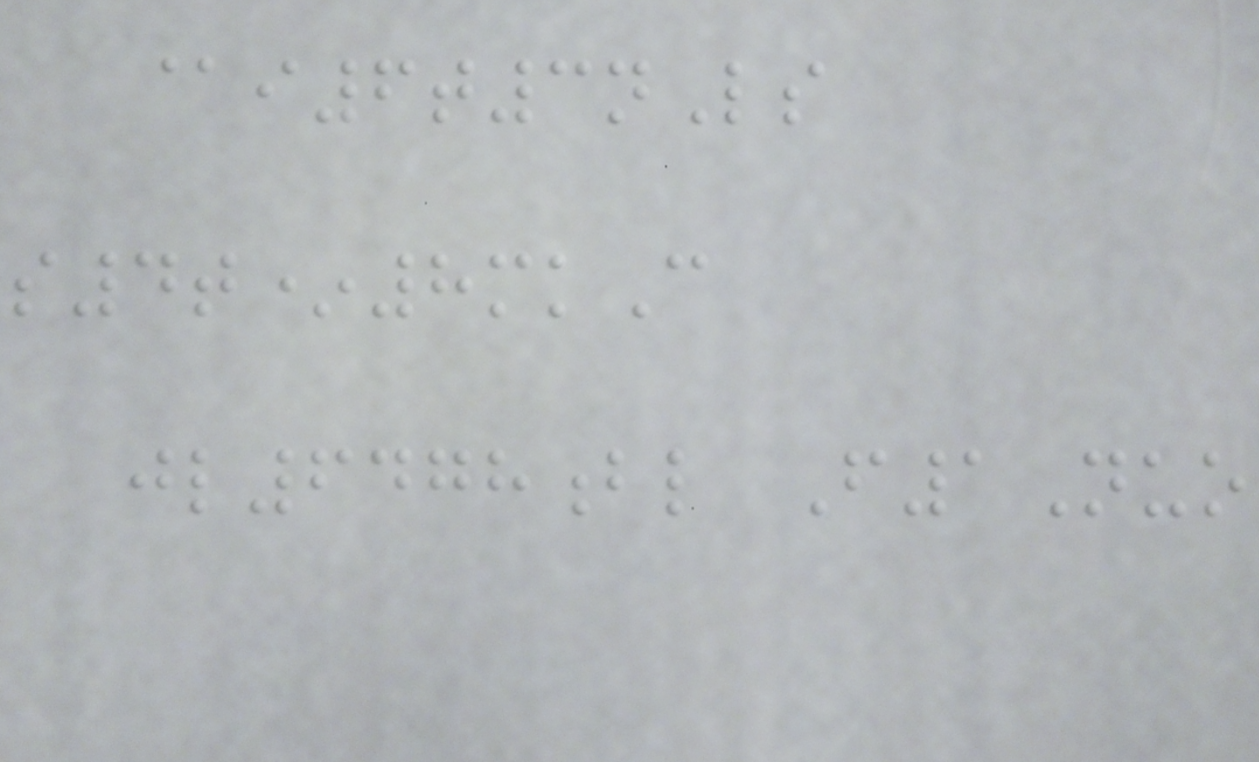@i6t3nLs
s4t*8mkC
jl6478bl F1Nuo
